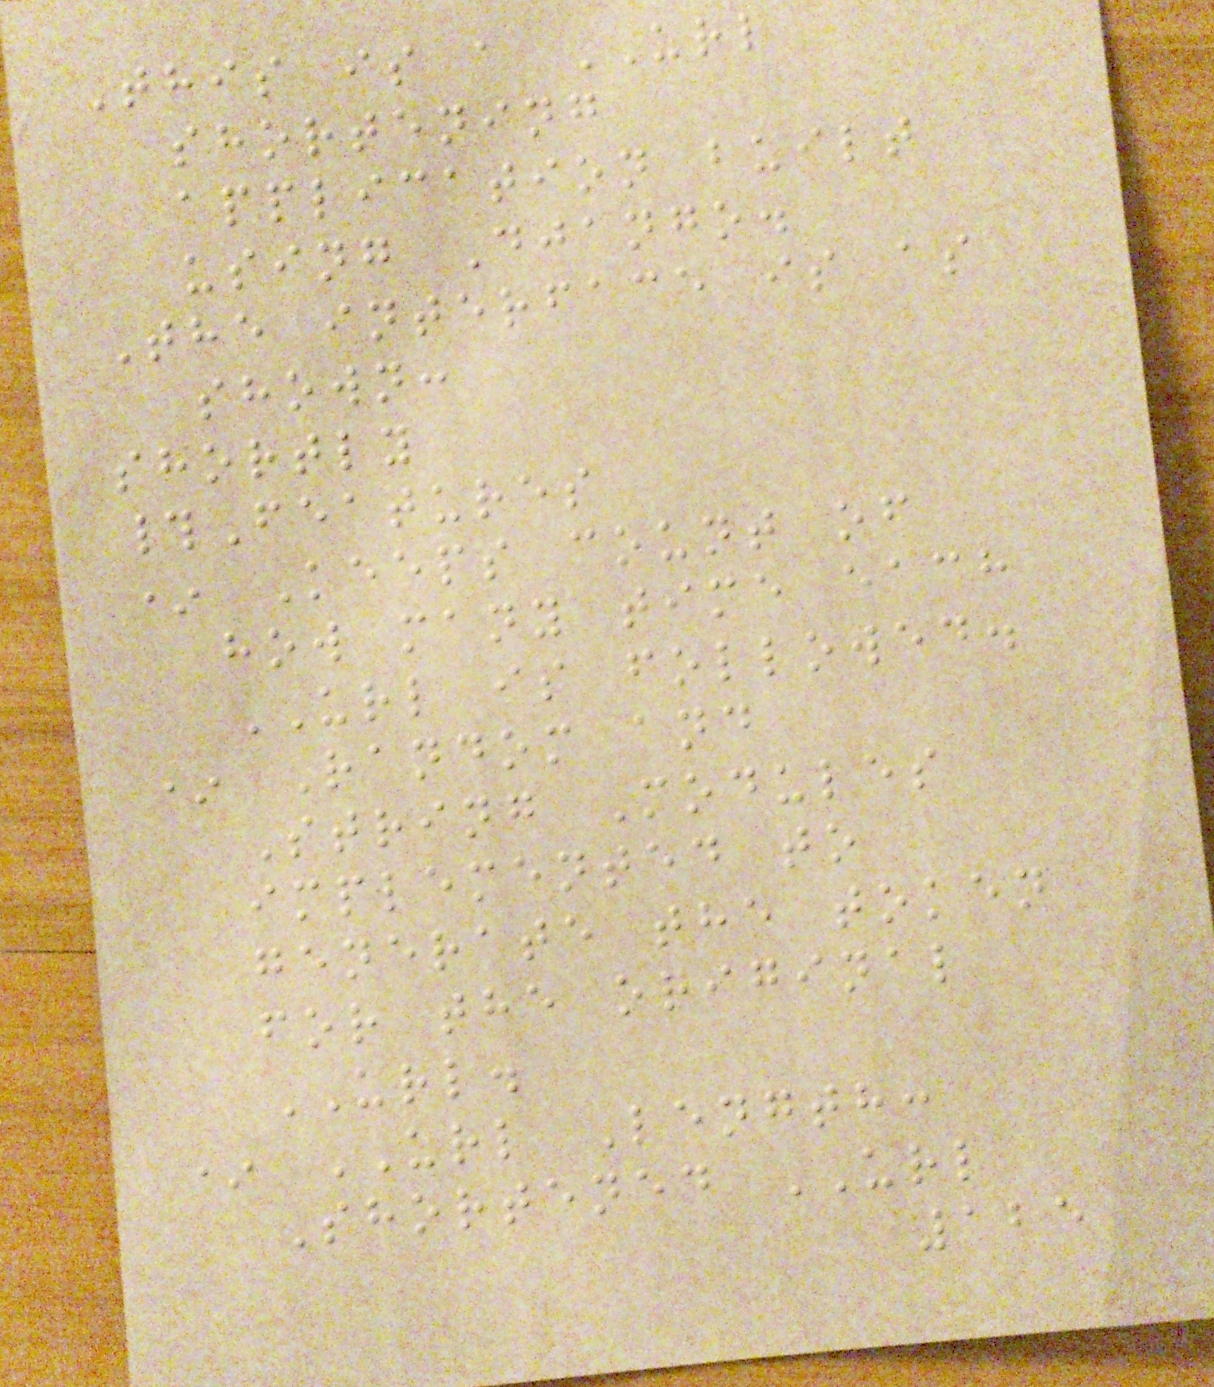This is a URL
shortening
application built
using Django.
The interface is as
shown:
shortly
#Features
* Keeps count of
how many time each
URL is followed.
* Random and
String Modules
implemented to
generate the token
for the original
URL.
* URL Length:
Shortened URL
125
